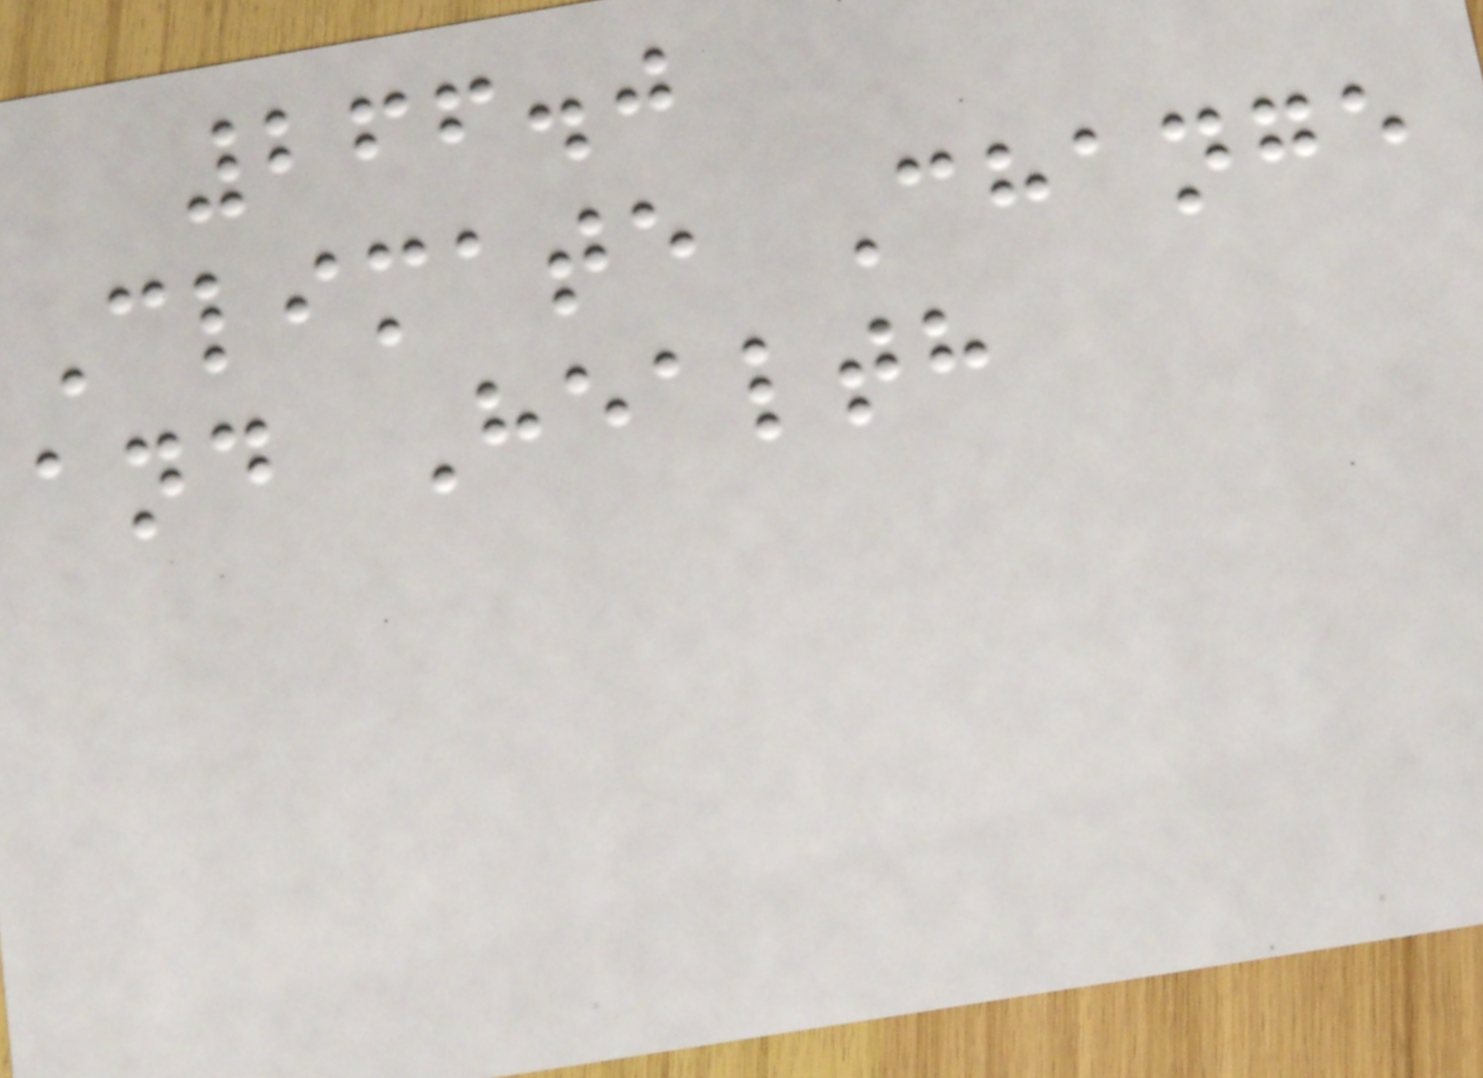266.0
Climate Change
and Health
